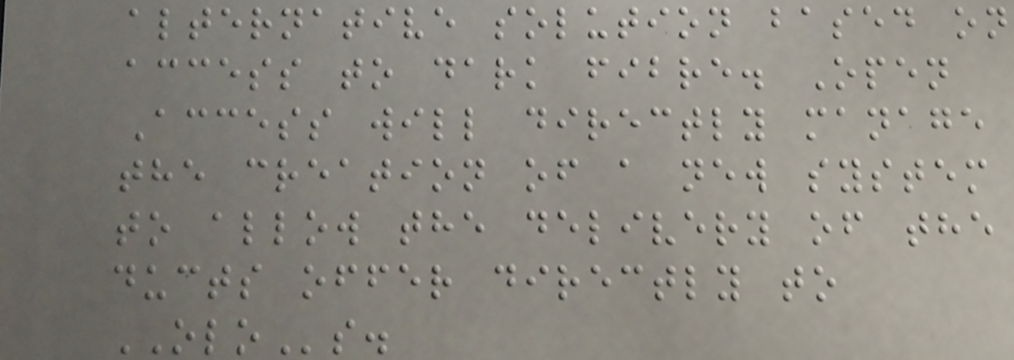alternative solution based on
access to dark fibre. Open
Access will directly manage
the creation of a new system
to allow the delivery of the
ducts offer directly to
OLOs.
